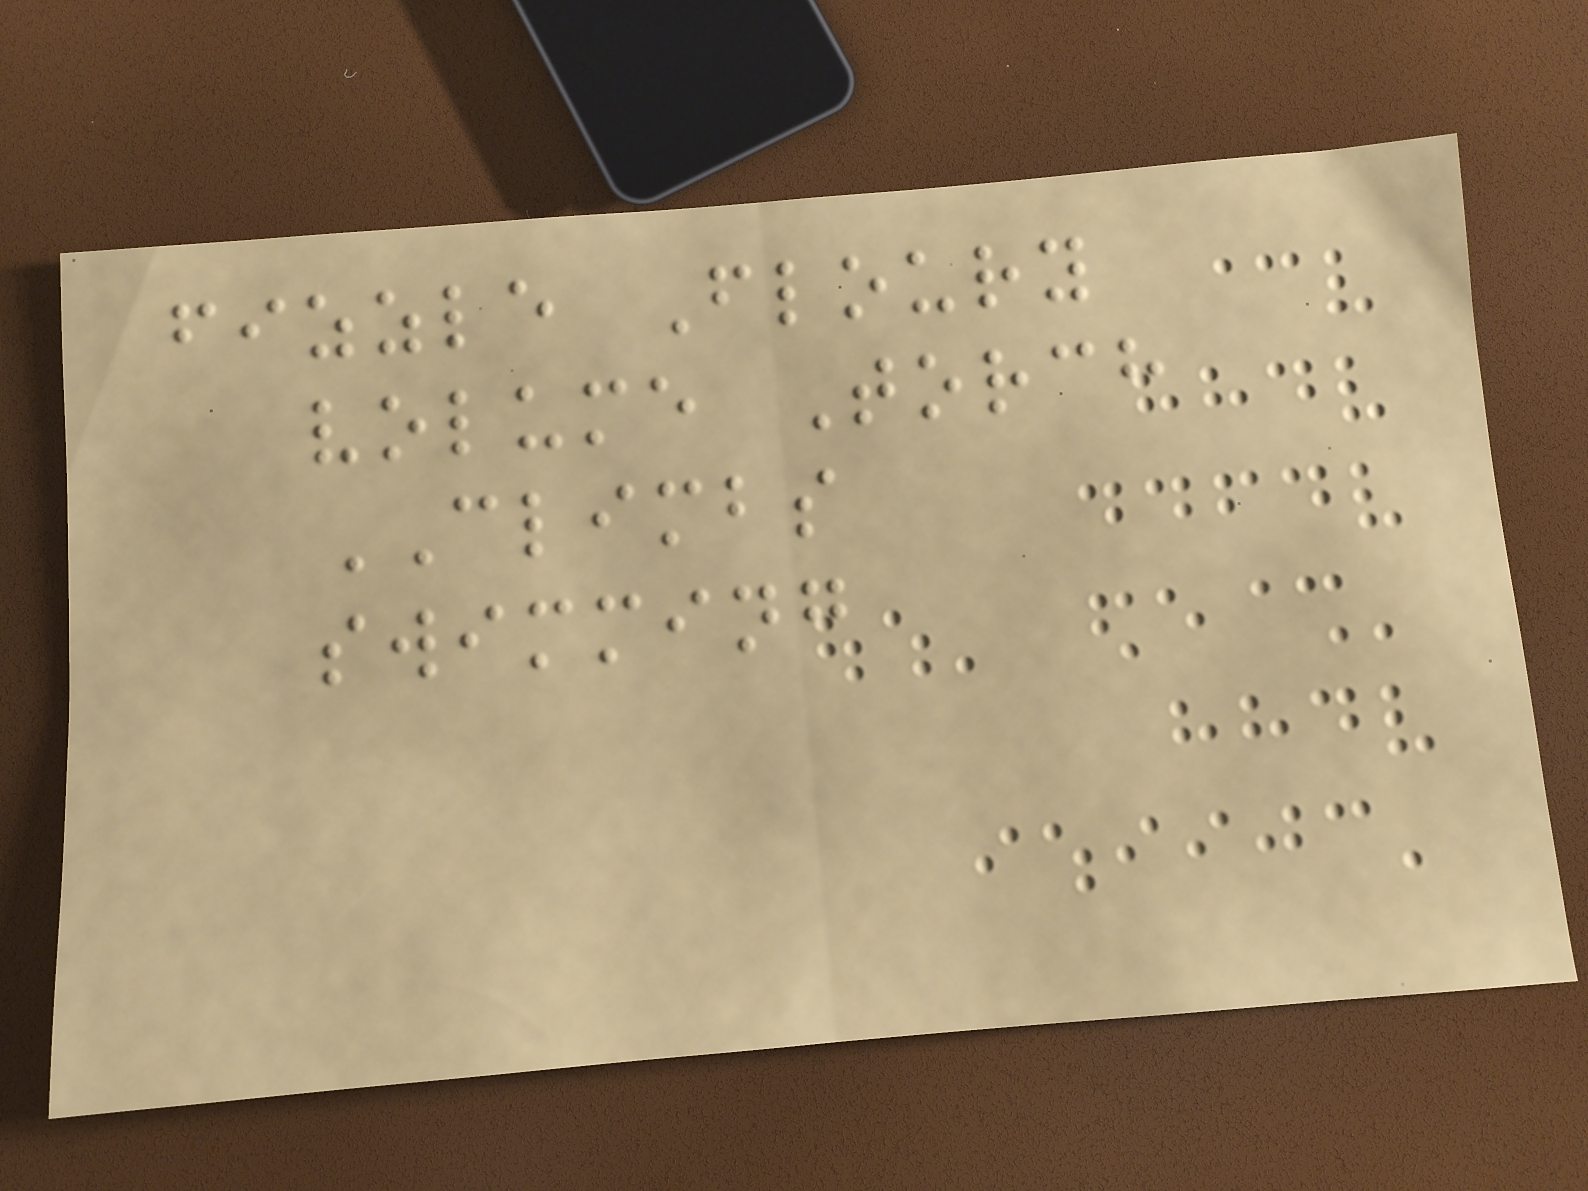fizzle Floury
volume Torch
CLIMBS
swimming
